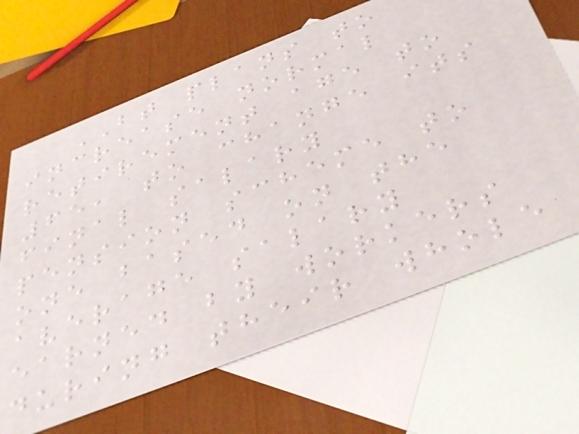BT plans to
increase normal
retirement age to
65, to change its
final salary
pension scheme to
one based on the
average salary
earned by workers
during their whole
